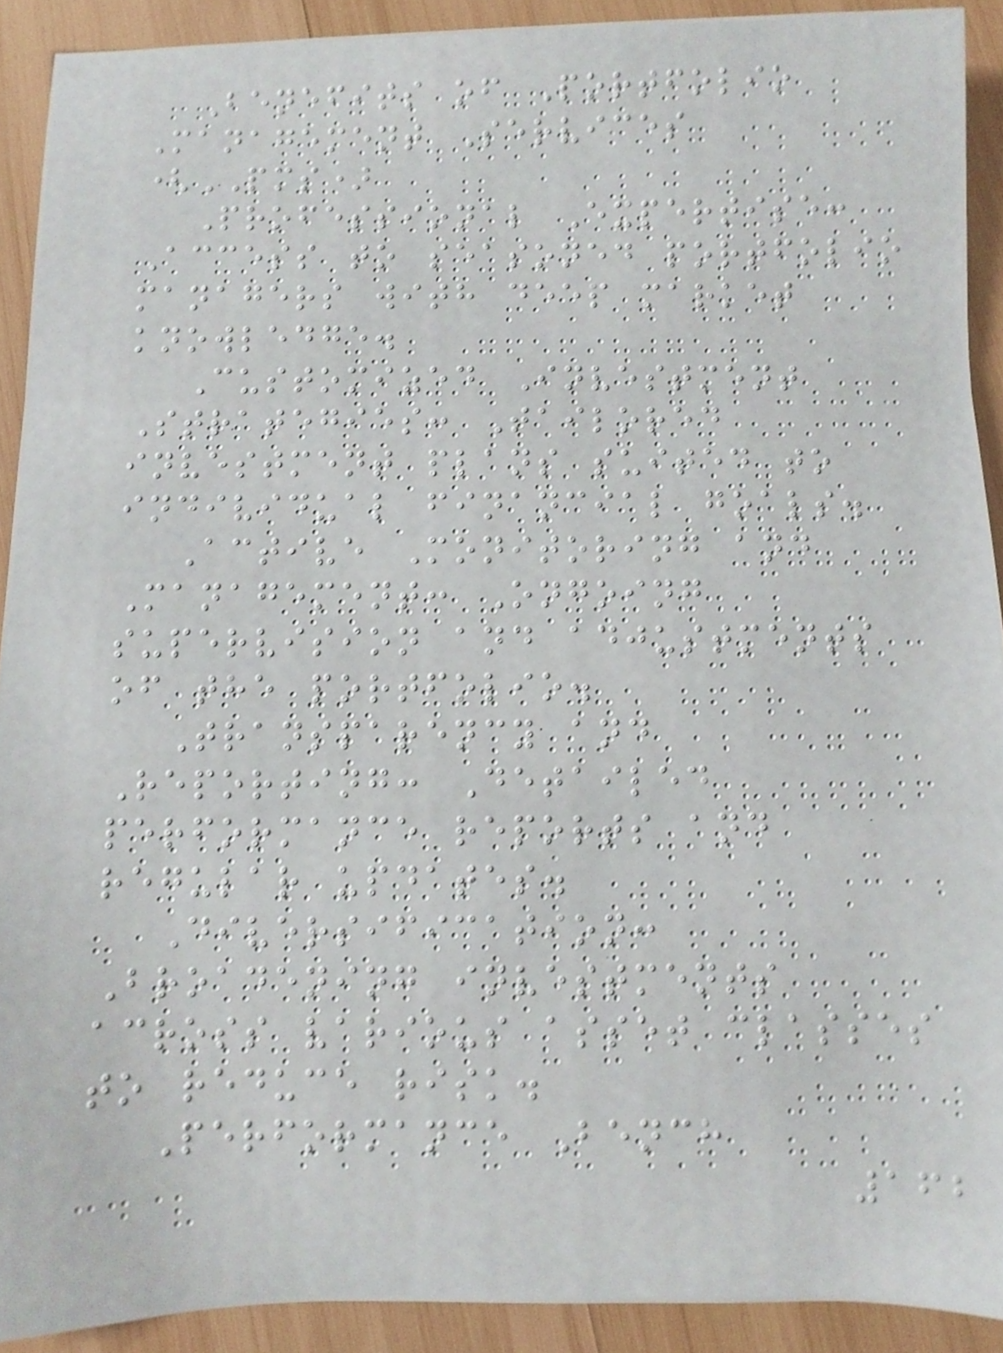Benefits of Portfolio
Management Services
(PMS)
Professional Expertise:
Access to seasoned portfolio
managers with deep market
knowledge.
Customized Investment
Strategies: Tailored
investment plans suited to
individual financial goals.
Active Monitoring and
Management: Ongoing
supervision and adjustments
of the portfolio.
Transparency and
Reporting: Detailed
performance reports and
regular updates.
Diversification:
Broadening investments
across various asset classes
to reduce risk.
Performance Bench
162
